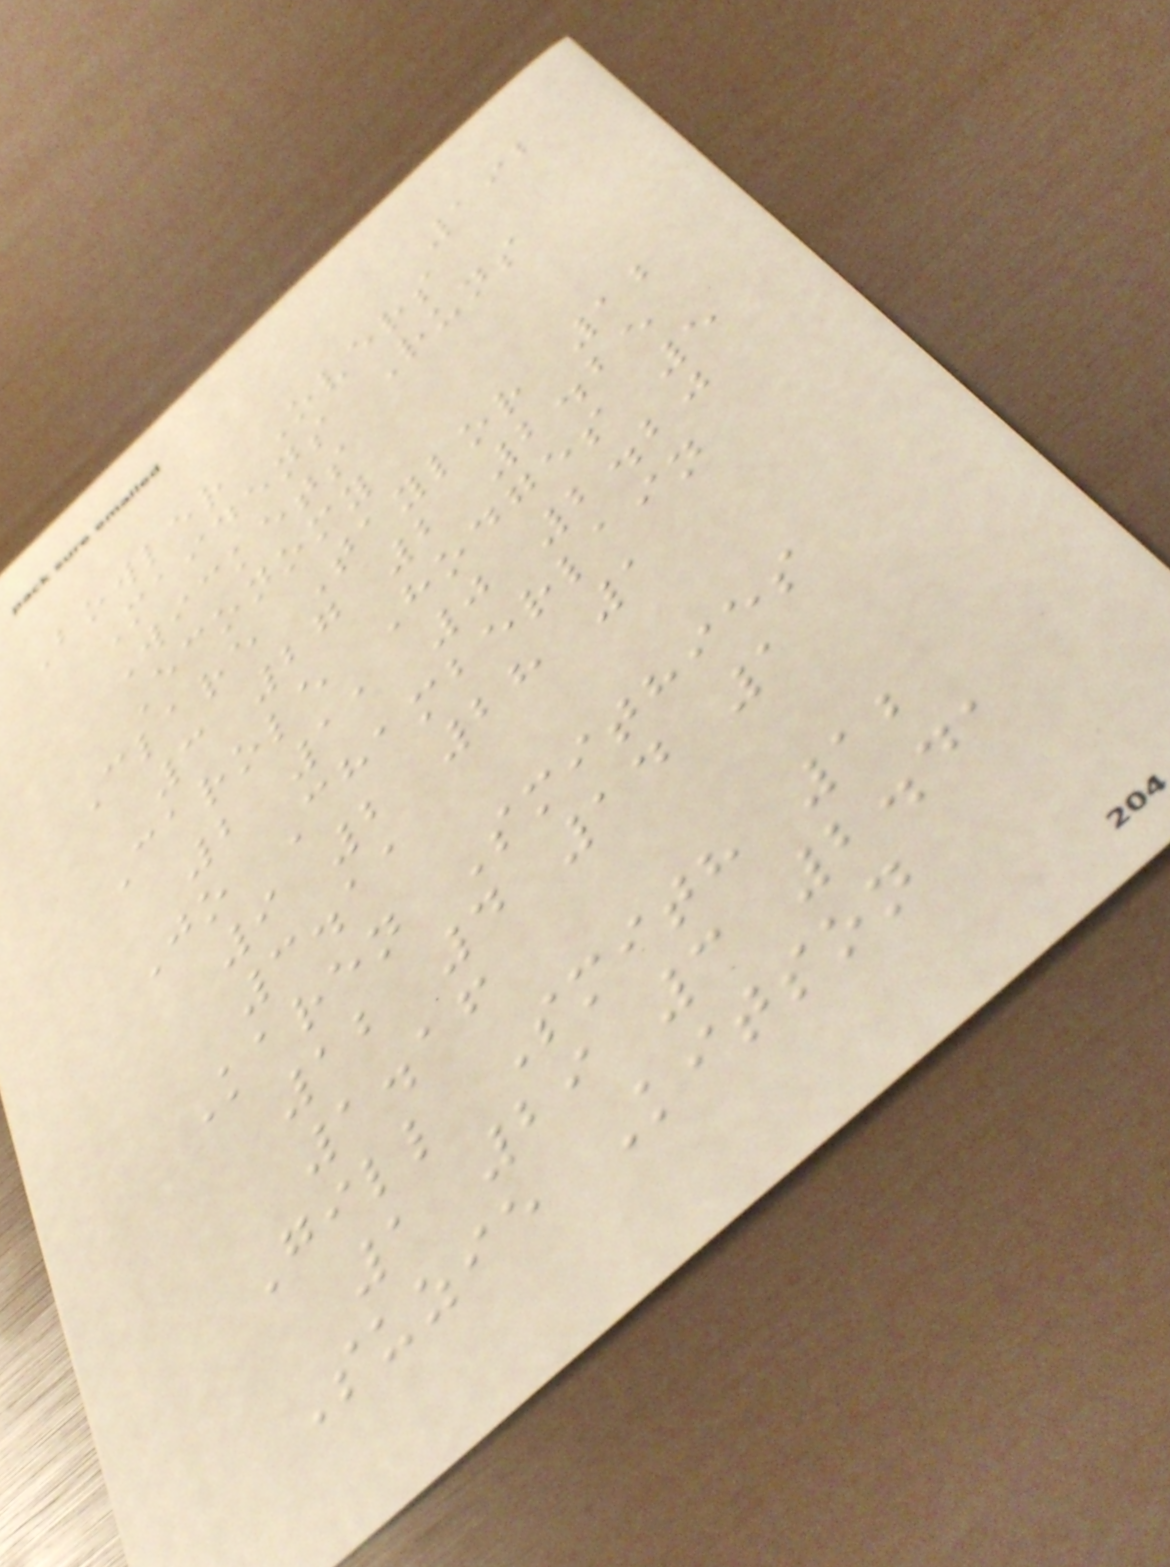192
Bowler Overs
Maidens Runs
Wickets
Economy
Clare Taylor 12
3 27 2 2.25
Carole Hodges 5
2 11 0 2.20
Jo Chamberlain
9 2 28 1
3.11
Karen Smithies
12 4 14 1
1.16
Gill Smith 12
1 29 3 2.41
Suzie Kitson
